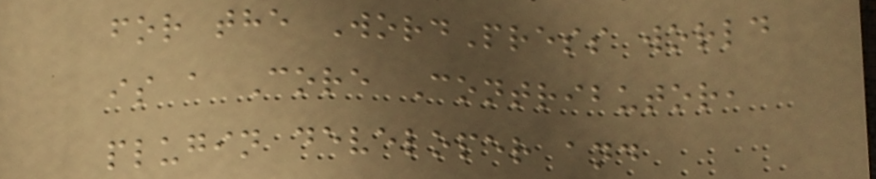for the WordPress world
is a Core Contributor,
plugin developer and
